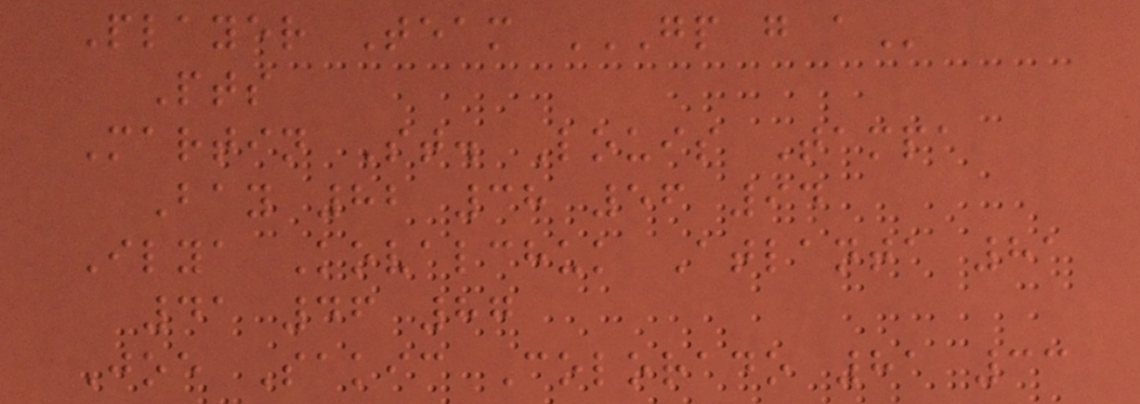Player Team GP G A
Pts
Martin St. Louis Tampa
Bay 82 38 56 94
Ilya Kovalchuk Atlanta 81
41 46 87
Joe Sakic Colorado 81 33
